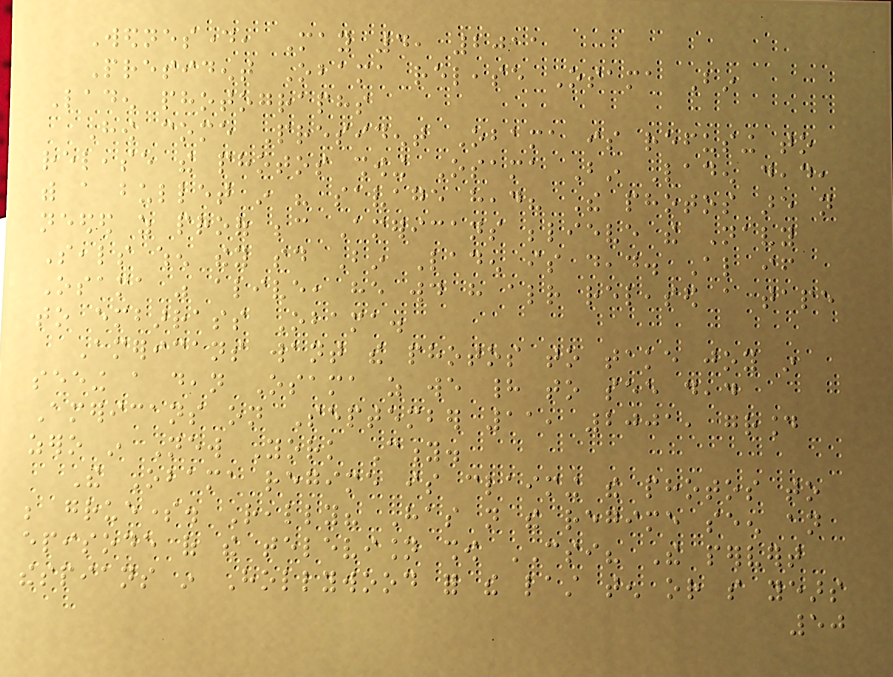Wednesday, May 4, 2011
President Obama release Osama Bin
Laden photographs
How come President Obama is refusing to
release the photos showing Osama Bin Laden dead,
with a bullet in his savage head? The photos are not
needed as proof because Americans believe the Navy
Seals when they said Bin Laden is dead. Also if
Osama was alive, he would have already released a tape
to embarrass Obama.
Americans want the photos to take joy in
seeing a dean Osama as we had to see dead
Americans on September 11, 2001, ground
zero in New York City.
The Obama regime is claiming the photos to
be gruesome. Really? Has not the regime seen an
episode of the television show CSI? The pervert
thespians in Hollywood for the last ten or so years
50
